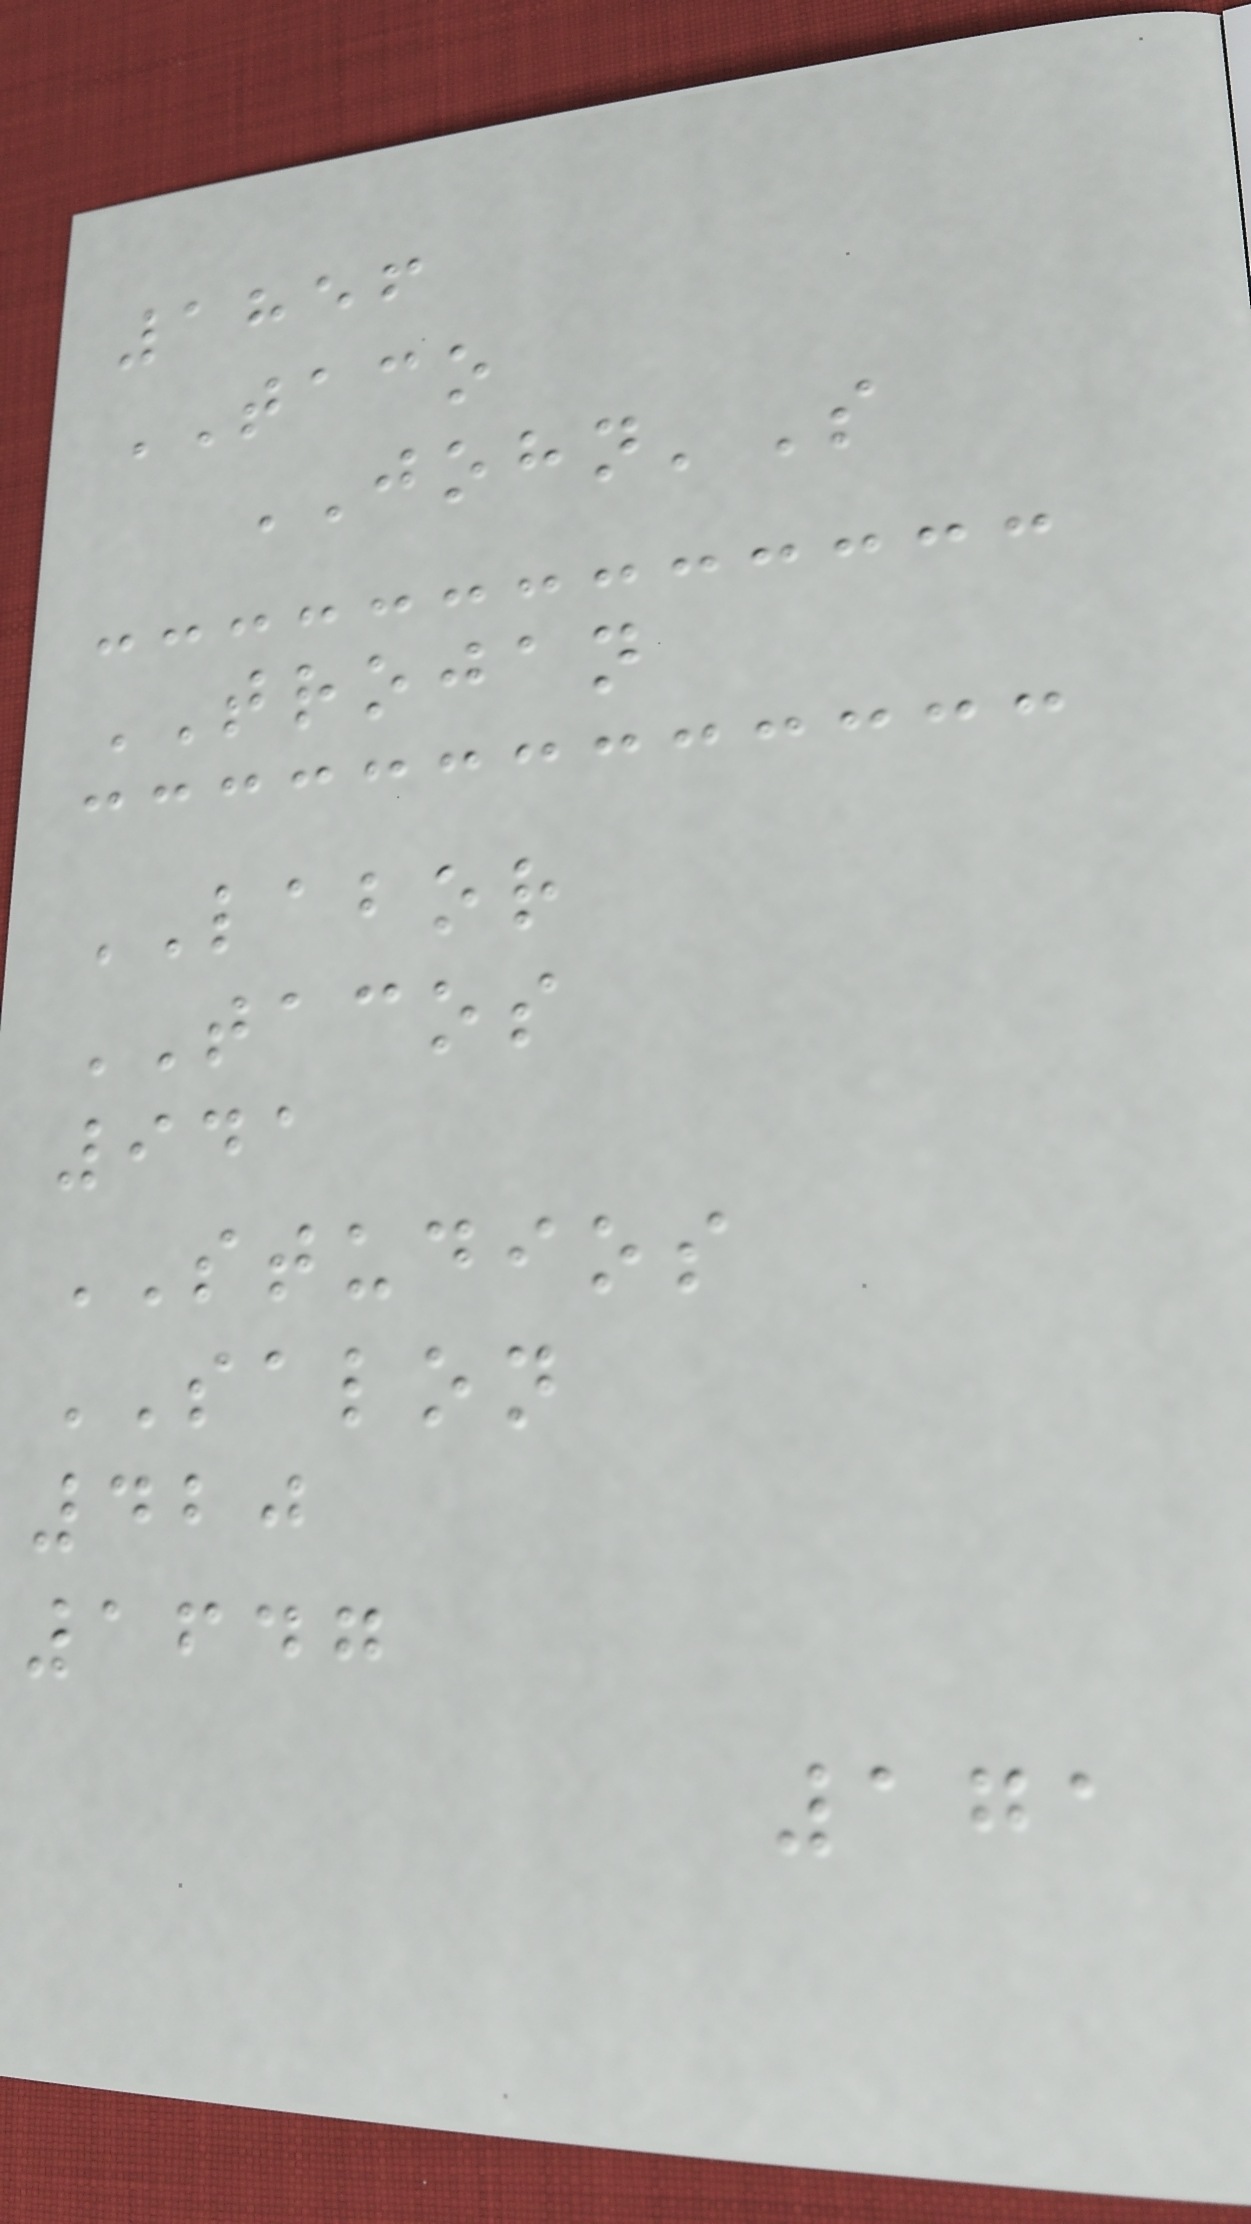1856
TACO
JOHN'S
TROJAN
LABOR
TACOS
941
STUDIOS
SALON
420
1647
171
